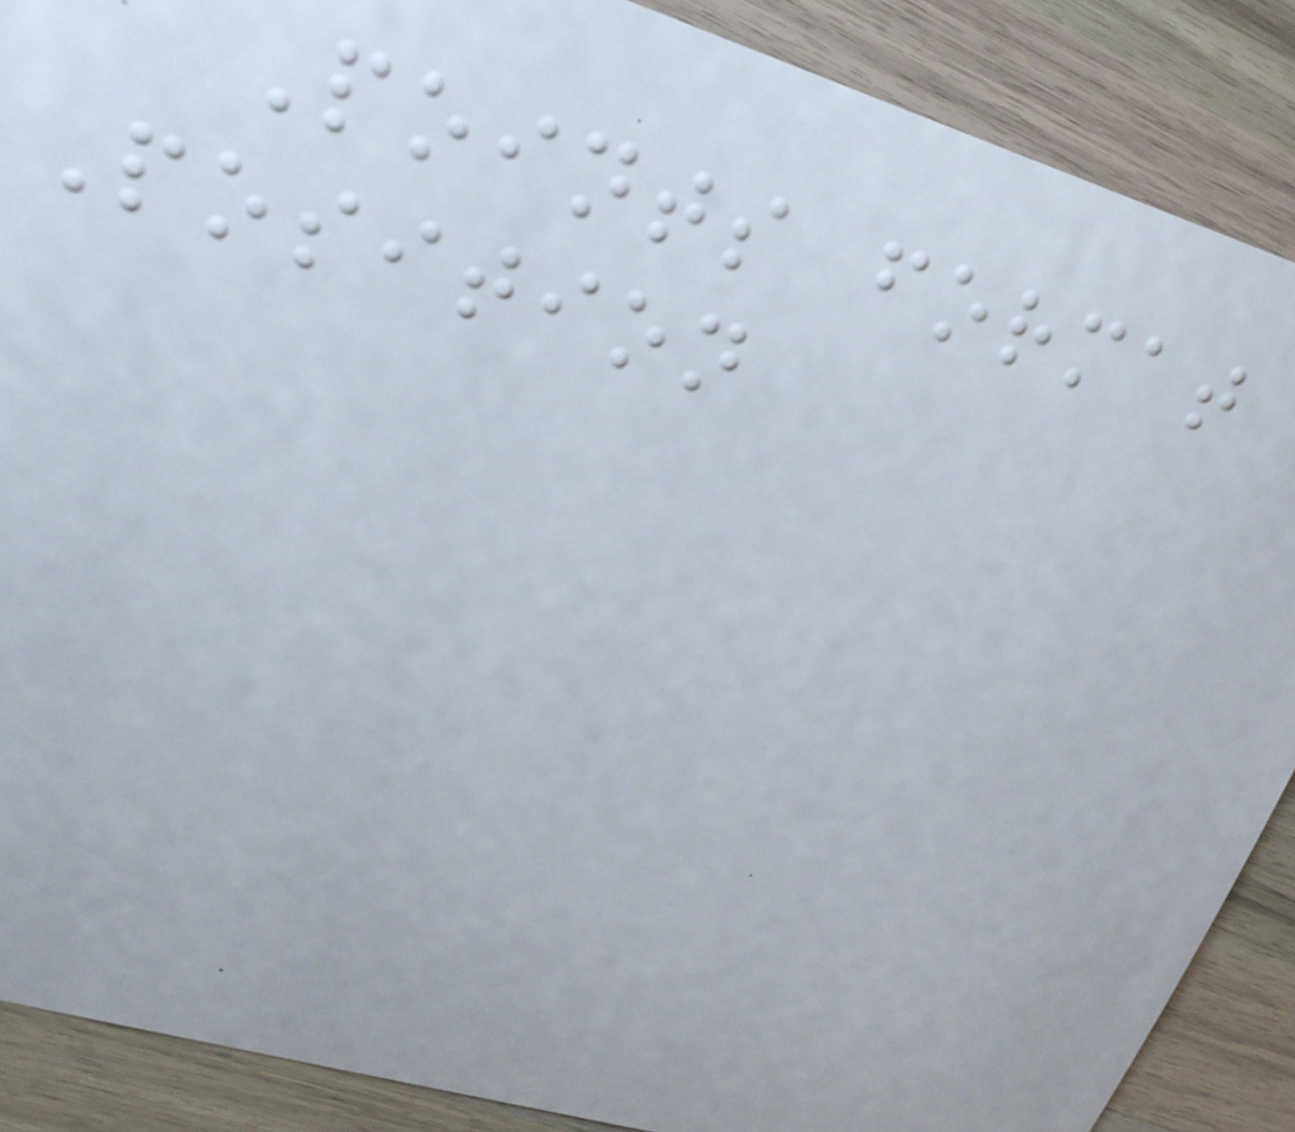Points format
Position
